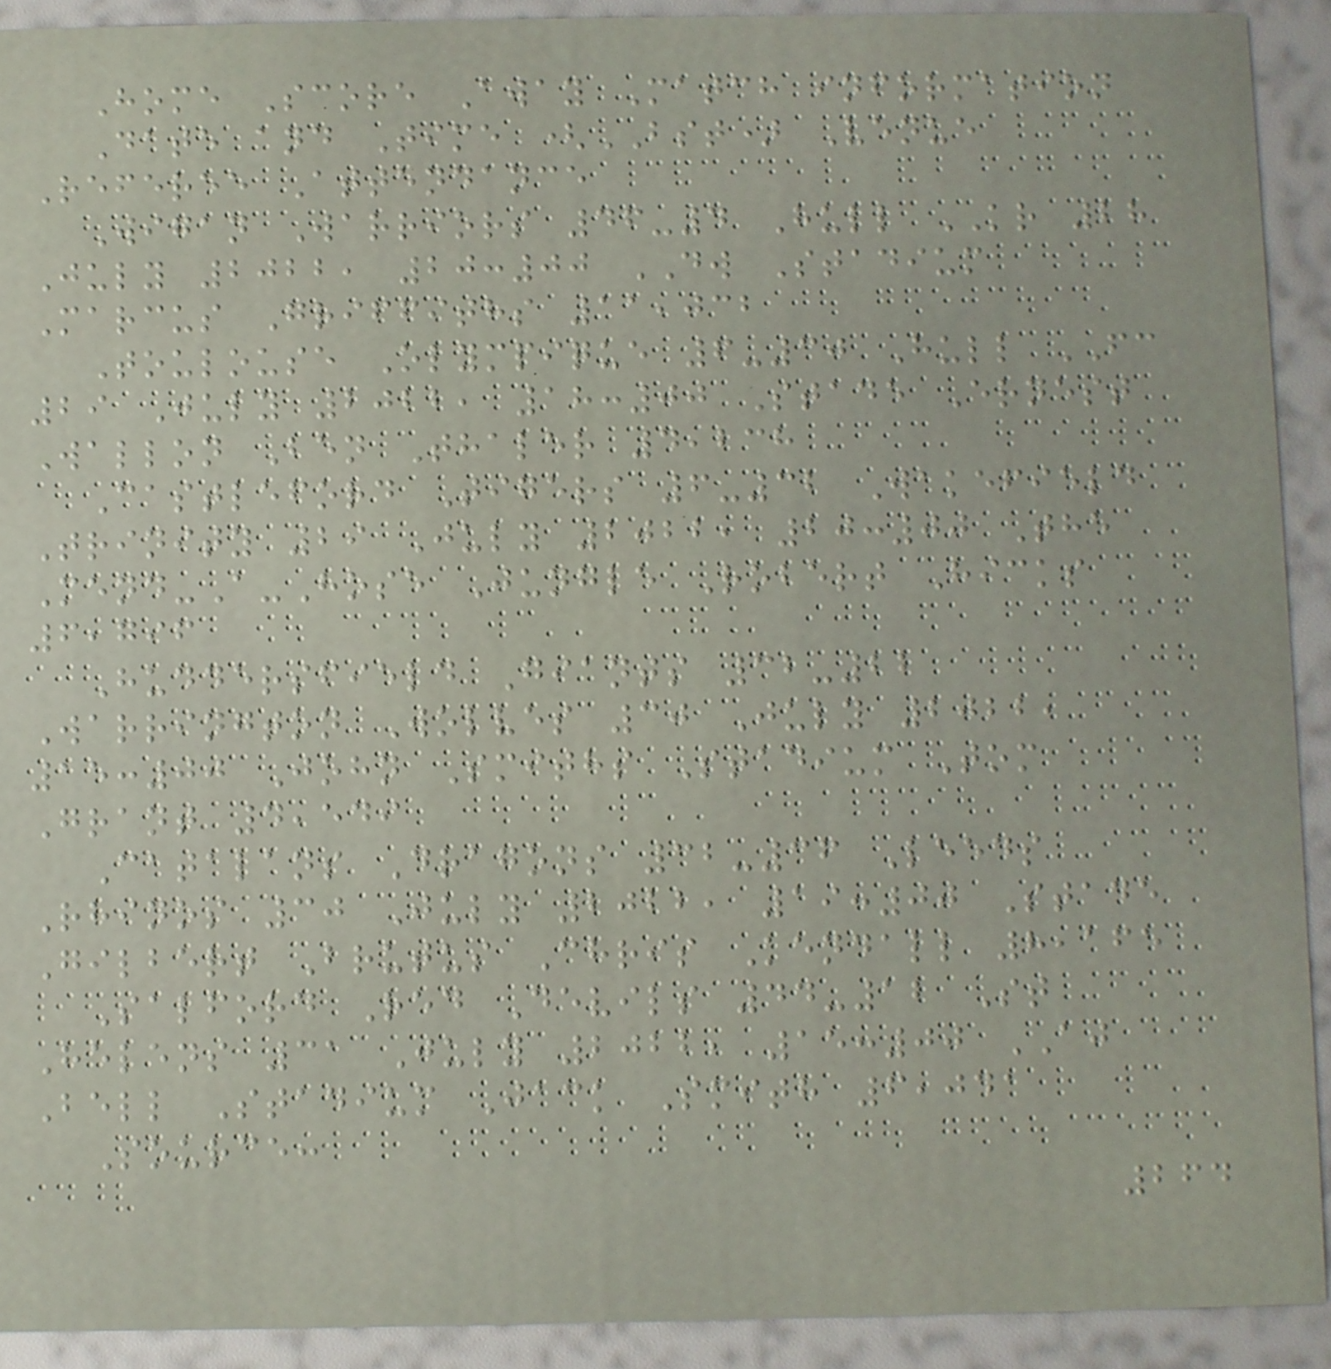Home Score Away Match information
Date and Time (BST) Venue
Referee Attendance
Wigan Warriors 46-4 Hull KR 28
July 2022, 20:00 DW Stadium
Marcus Griffiths 11,032
Toulouse Olympique 6-30 Hull FC
29 July 2022, 18:00 Stade Ernest
Wallon Ben Thaler 4,238
Castleford Tigers 6-32 Wakefield
Trinity 29 July 2022, 20:00 The
Mend-A-Hose Jungle Robert Hicks
6,796
Huddersfield Giants 32-22
Warrington Wolves 30 July 2022,
15:00 John Smiths Stadium Tom
Grant 4,549
Catalans Dragons 32-36 Leeds
Rhinos 30 July 2022, 19:00 Stade
Gilbert Brutus Chris Kendall 8,165
Salford Red Devils 44-12 St
Helens 31 July 2022, 15:00 AJ
Bell Stadium Jack Smith 6,041
Source:
264
